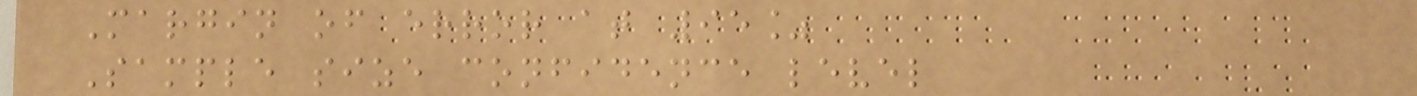Margin of error at 95%
Sample size confidence level
